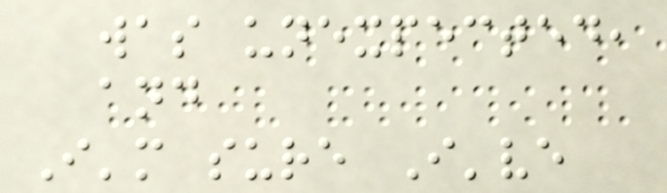was unexpected,
and
I'm sure I've
